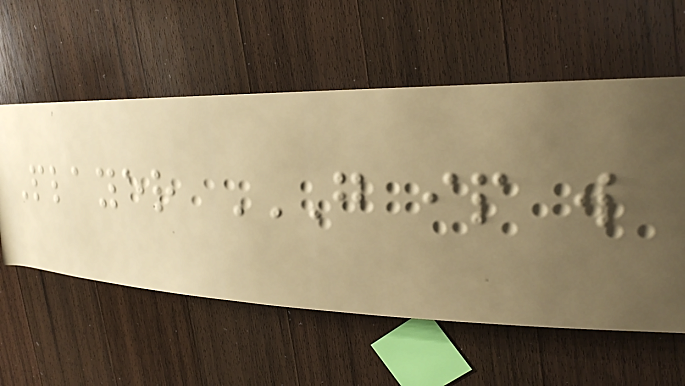Player G IP W
